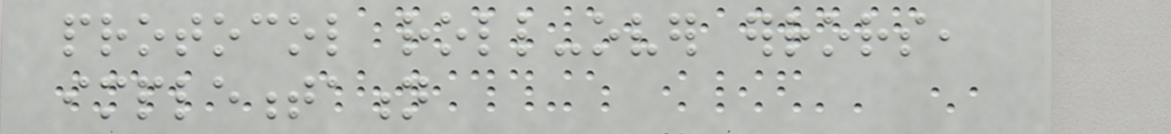protocol roll-over errors,
implementation
